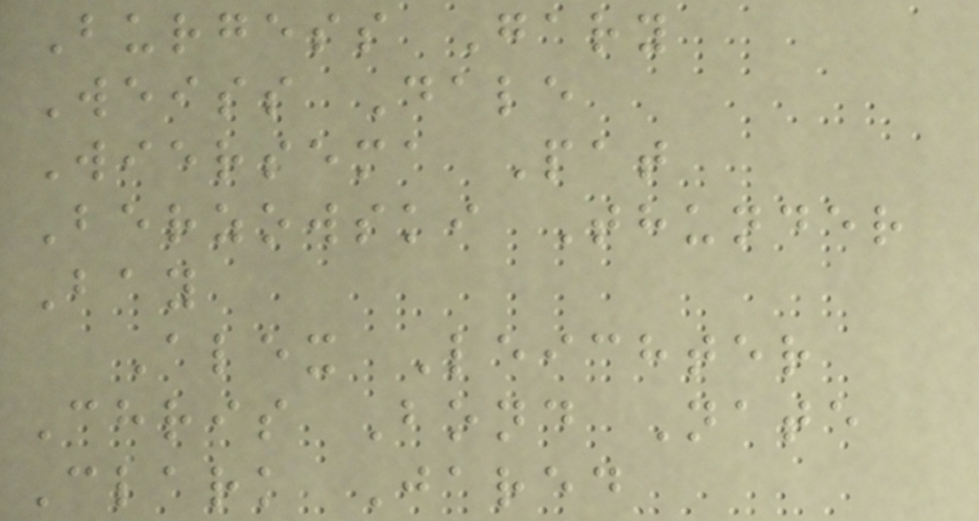Burgess Gary
Weiss Dale
Wiersema Pat
Berzowski Thunder
Bay
Alex Leichter
Chris Bond Nate
Clark Jared
